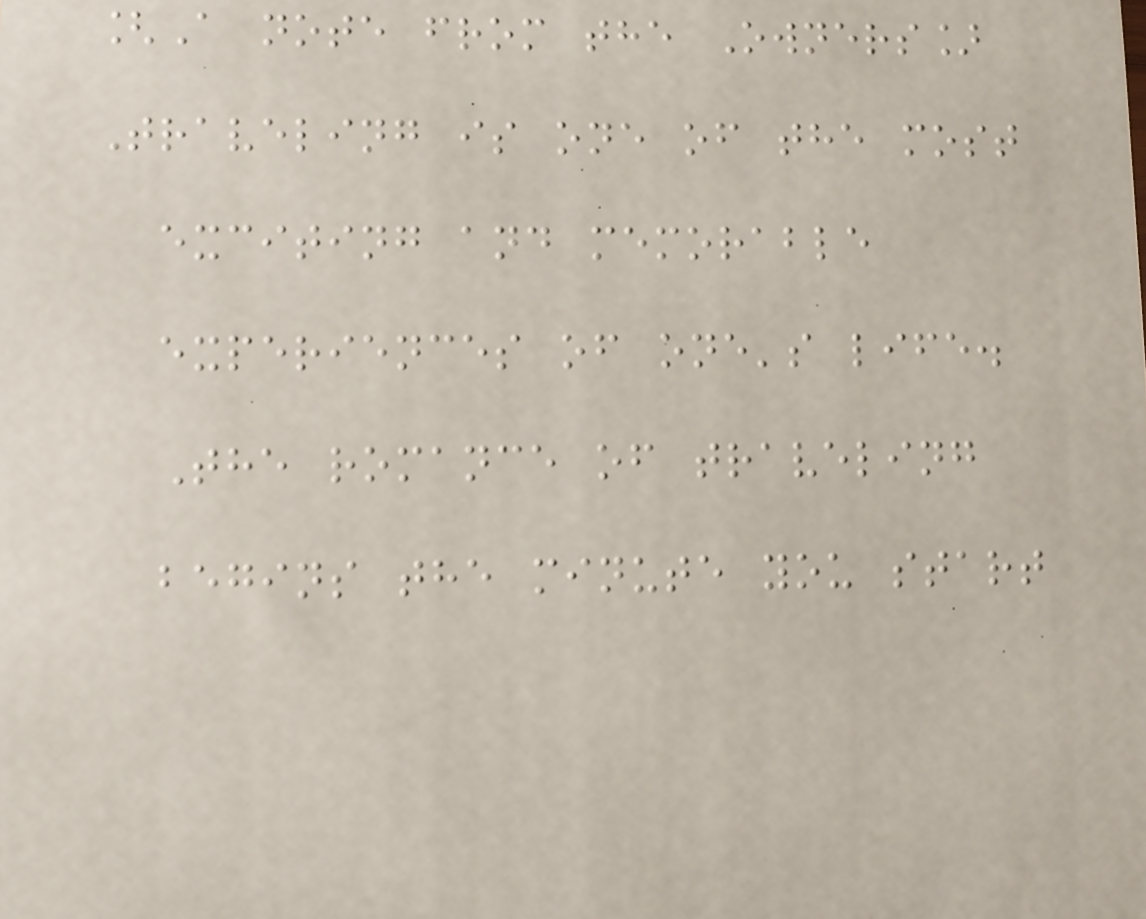[A note from the Owners]
Traveling is one of the most
exciting and memorable
experiences of one's life.
The romance of traveling
begins the minute you start
